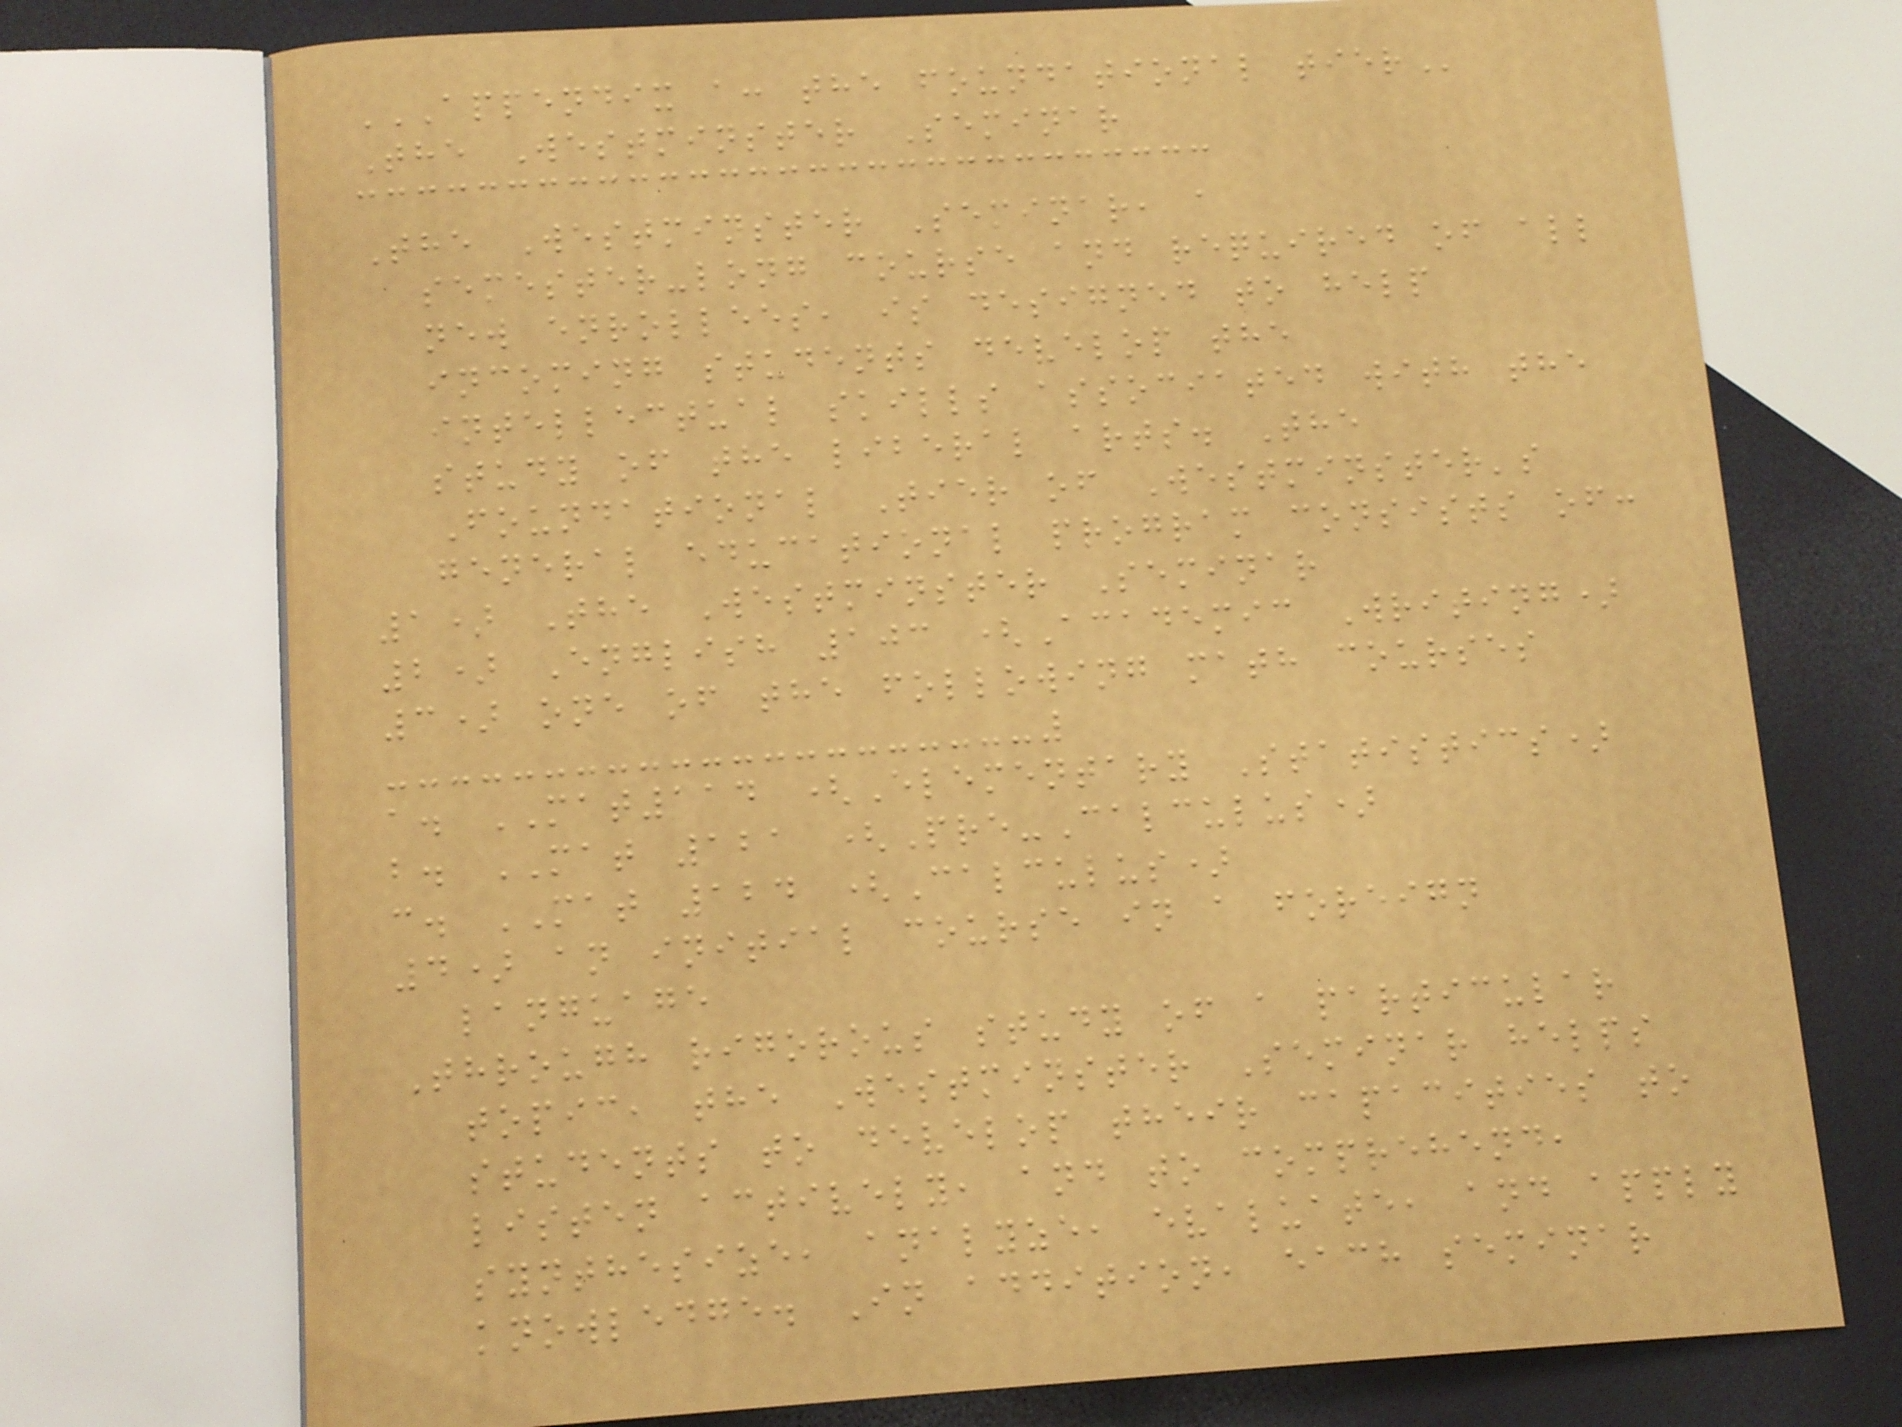APPENDIX A: THE FOUNDATIONAL TIER
The Westminster Seminar
The Westminster Seminar, a
semester-long course and required of all
new enrollees, is designed to help
incoming students develop the
intellectual skills associated with the
study of the liberal arts. The
Foundational Tier of Westminster's
general educational program consists of:
1) The Westminster Seminar
2) English 103 (Academic Writing)
3) one of the following math courses
a. MAT114 (Elementary Statistics)
b. MAT 121 (Pre-Calculus)
c. MAT 124 (Calculus)
4) an initial course in a foreign
language
Through rigorous study of a particular
topic, the Westminster Seminar helps
students to develop their capacities to
listen actively, and to comprehend,
synthesize, analyze, evaluate, and apply
knowledge. In addition, each seminar
